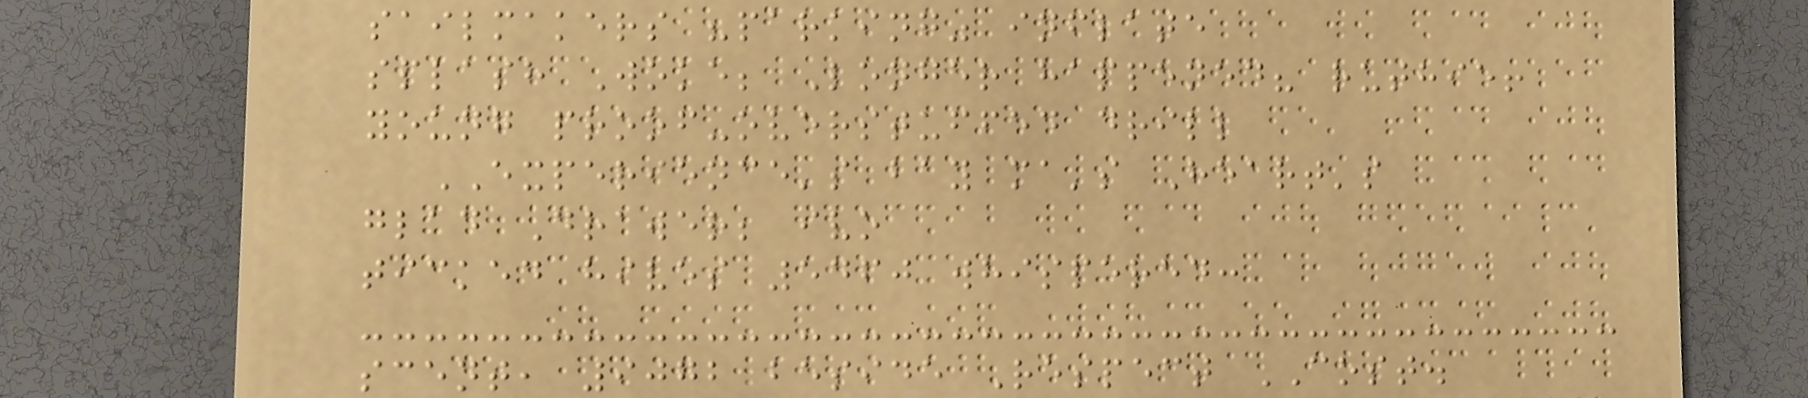sailmakers "parking" inflate
splash Woke; Longer happened? ruthie!
young proof-overstuffed drill
EXPERIENCE's bay ma's Heart's
glad Drawer; ivo
ticked hives 5460 whispered:
scent, 9072 beside Respect COST.
